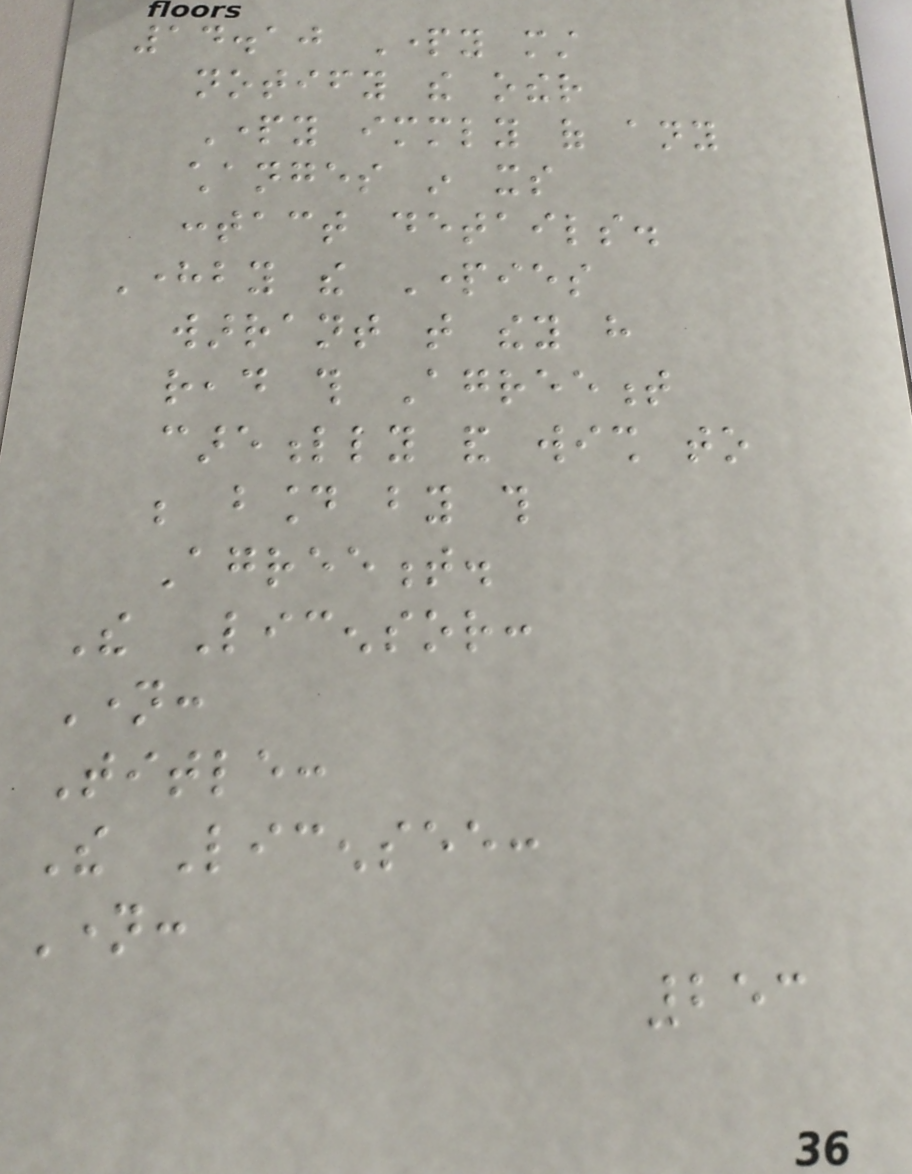14.10 Party must
notify the other
Party immediately of any
changes in its
contact details.
Hereby the Parties
warrant that they have
read this Agreement
carefully and wish to
be bound by this
Agreement.
The Licensor:
Name:
Title:
The Licensee:
Name:
253
